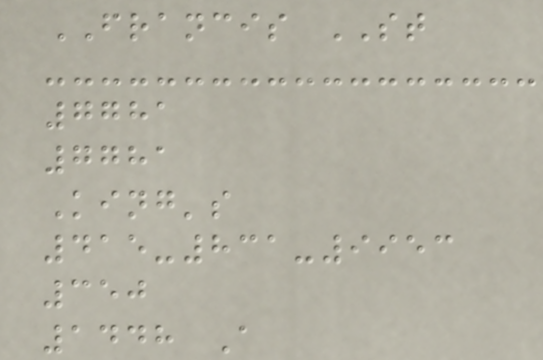FRANCIS ST
7781
7781
King's
415-831-9953
350
1448 A
